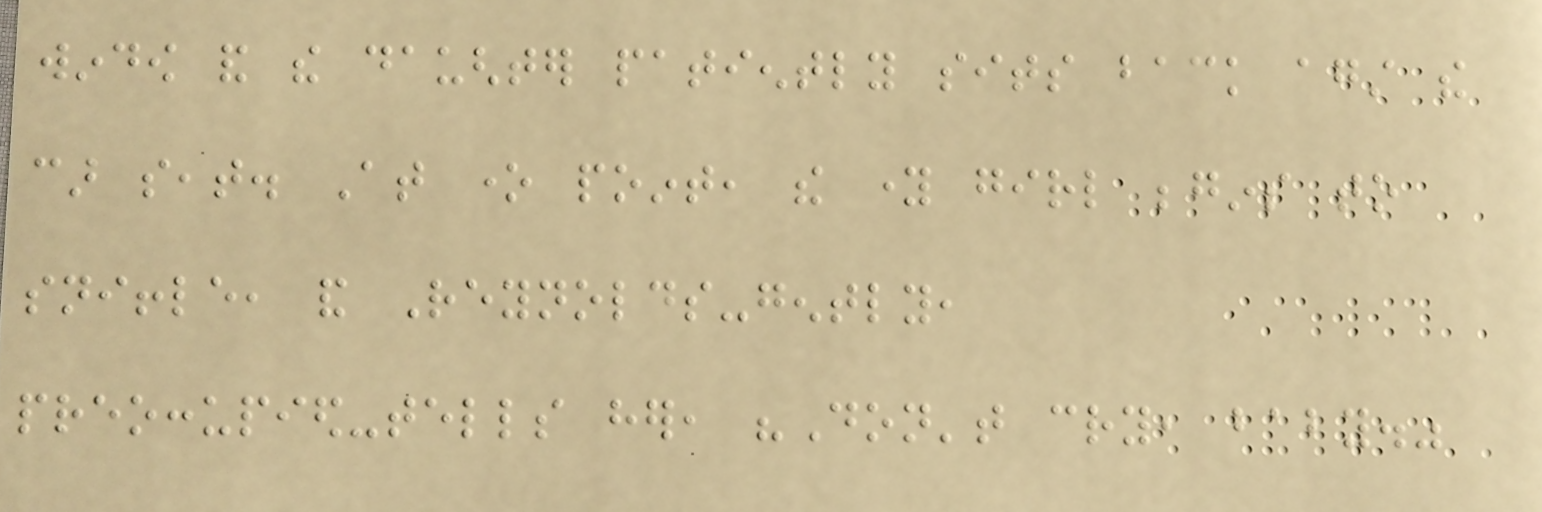window and the daughter patiently sits back against the
car seat. At one point, the young girl begins to
sniffle, and Reynolds-gently,
preoccupied-tells her, "Don't cry, baby."
